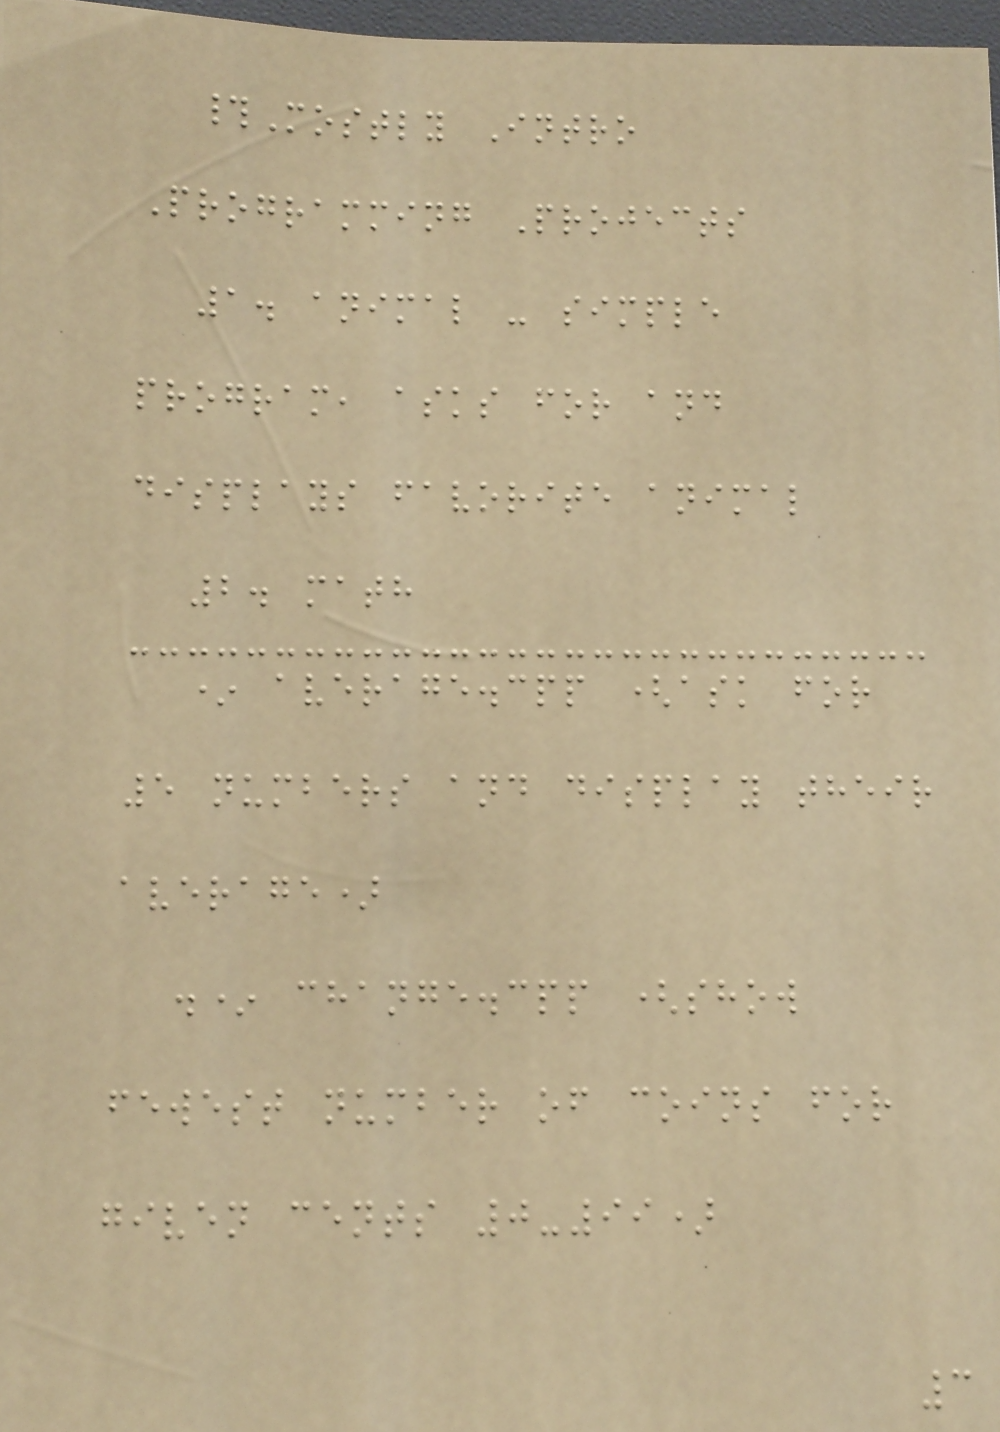#Mostly Intro
Programming Projects
1. animal - simple
program, asks for and
displays favorite animal
2. math
* average.cpp (ask for
5 numbers and display their
average)
.* change.cpp (show
fewest number of coins for
given cents 0-99)
3
